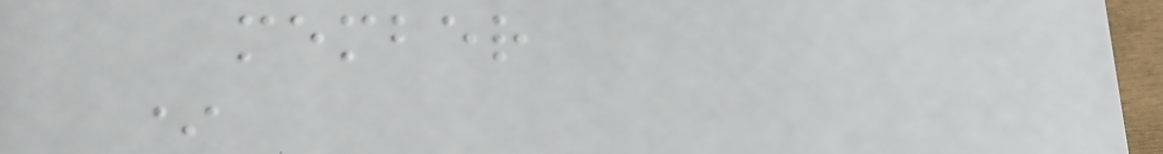member
*
